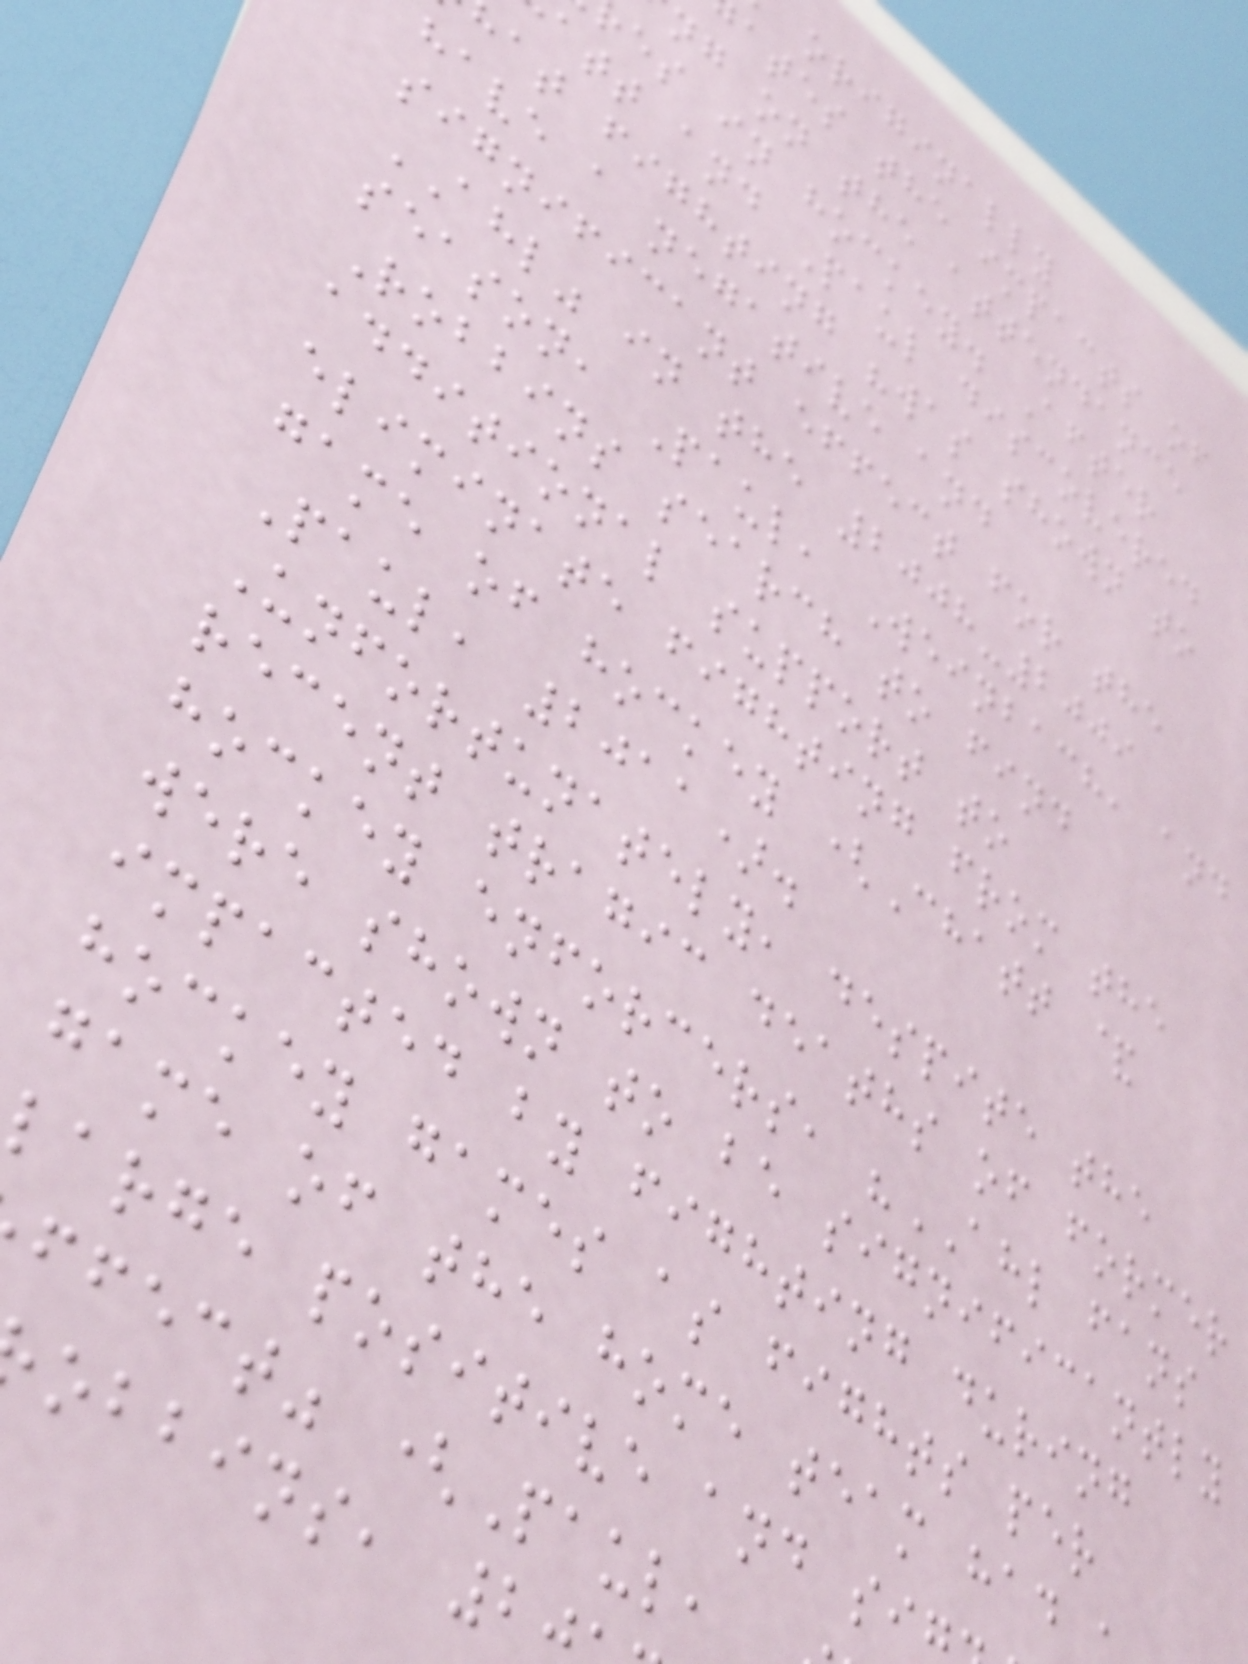originally
ates the impacts of
ng on the attendance
es in hockey. After
att and Paul discovered
at fighting "was shown to
have a negative and
significant effect for the
AHL" in the 2008-2009
season, Paul, Weinbach, and
Robbins search to find
additional support to
eliminate fighting from the
game of hockey (Chatt &
Paul, 2011).
Unfortunately, despite the
recent tragic deaths of former
hockey enforcers, "AHL fans
were shown to be significantly
impacted by fighting during
hockey games as fights per
game of the home team had
large positive and si
ffect" (Paul,
obbins, 2
